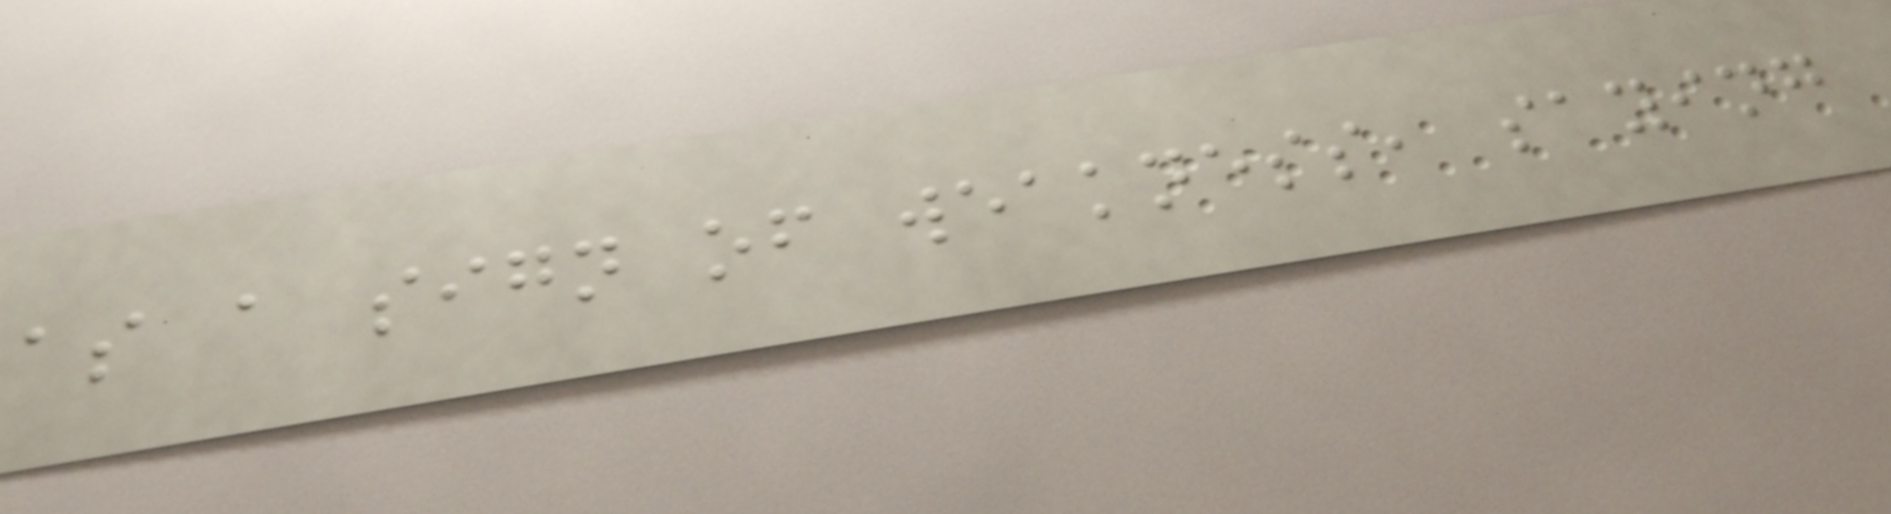as a sign of weakness, saying
